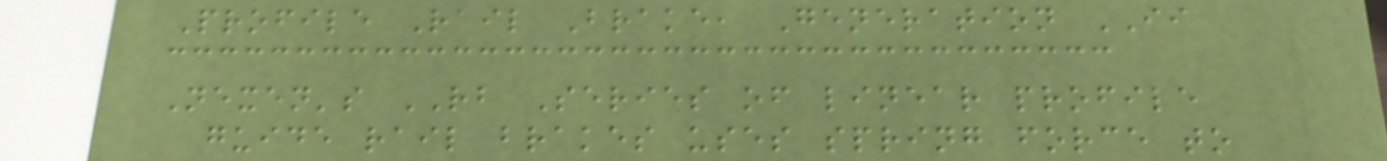Profile Rail Brake, Generation II
Nexen's RB Series of linear profile
guide rail brakes uses spring force to
